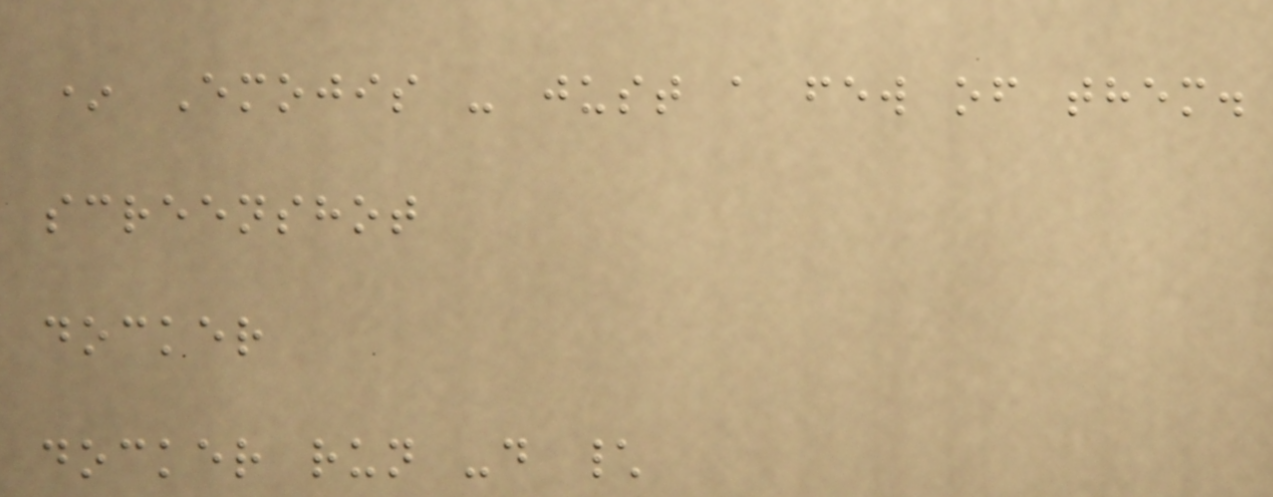* Emojis - just a few of them.
screenshot
docker
docker run -d \
